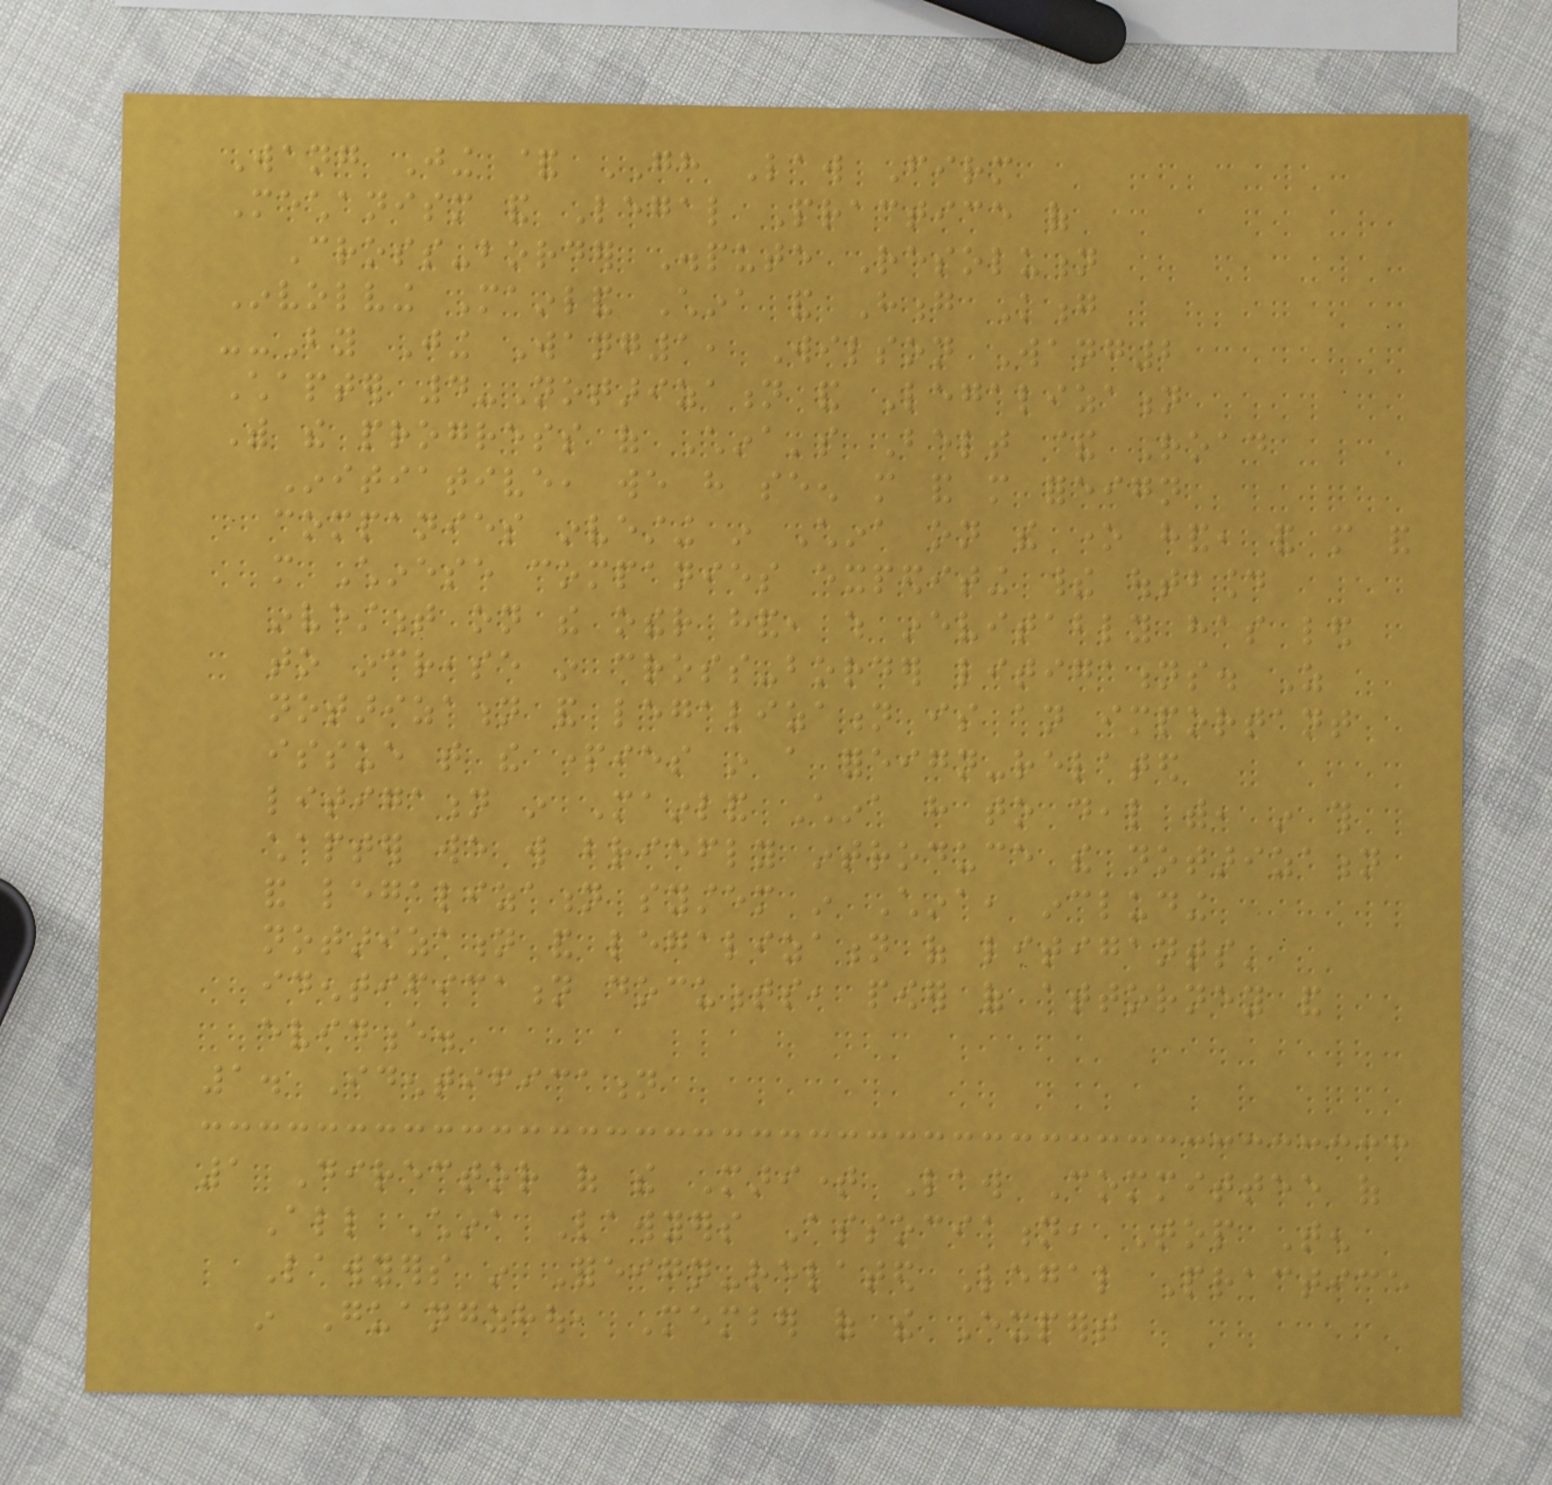Wang Jing & GH Law Firm
Mechanism and Legal Practice of
Cross-border Dispute Resolution
Involving Mainland China and Hong Kong
--By Jing Wang1, Wilson Wang2
Chapter 4-Notarization and Legalization
With the progress of China's Belt & Road
Initiative, we have seen more and more foreign
companies investing in China on the one hand, and more and
more Chinese companies expediting their outbound
investment on the other hand, which inevitably has led
to increase in cross-border litigations. As
notarization and legalization is an important
issue that the parties in a foreign-related
litigation in Mainland China have to deal with, in this
chapter we will briefly introduce the notarization
and legalization system in China, including
notarization and legalization of litigants'
identification documents, power of attorney and
evidence.
1. Identification
1 Director of the Maritime Law Committee of
All China Lawyers Association, Top Ten
Lawyers in Foreign-related Legal Practice
in Guangzhou, Member of the Expert
